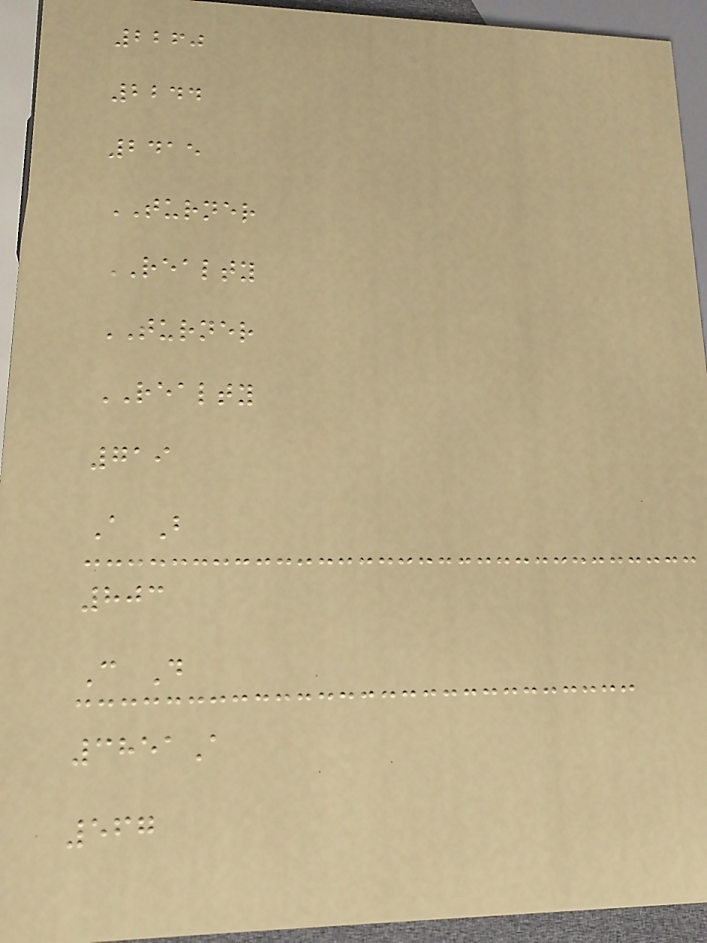2260
2244
2415
TURNER
REALTY
TURNER
REALTY
719
A B
803
C D
3851A
567
